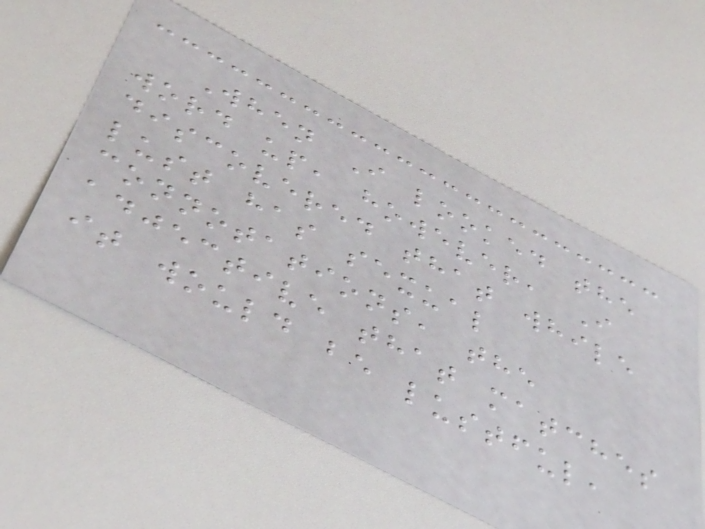When I looked the
word up, however, I
discovered that while
lust has sexual
connotations, the
adjective that matches
it would be lustful,
